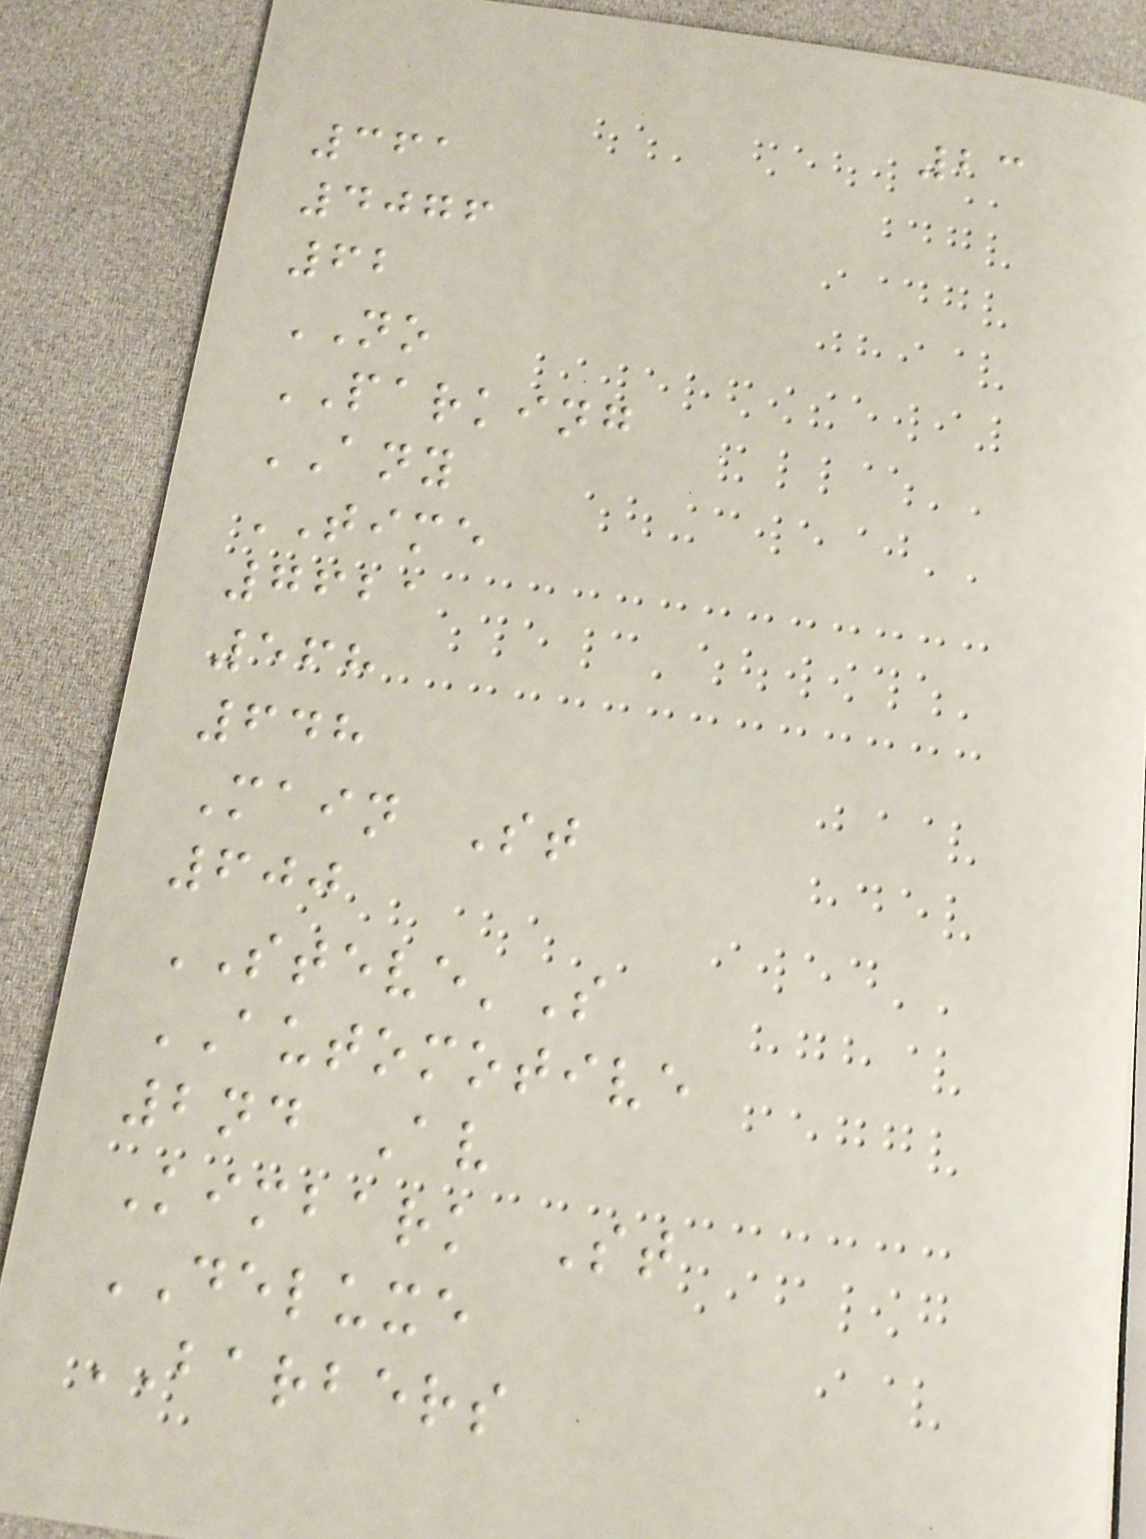23
361
4076
62
NO
PARKING
ANY
TIME
7621
568
648
Main St
600
STEVE'S
AUTOMOTIVE
2nd Av
Kimbark St
DELUXE
BARBERS
